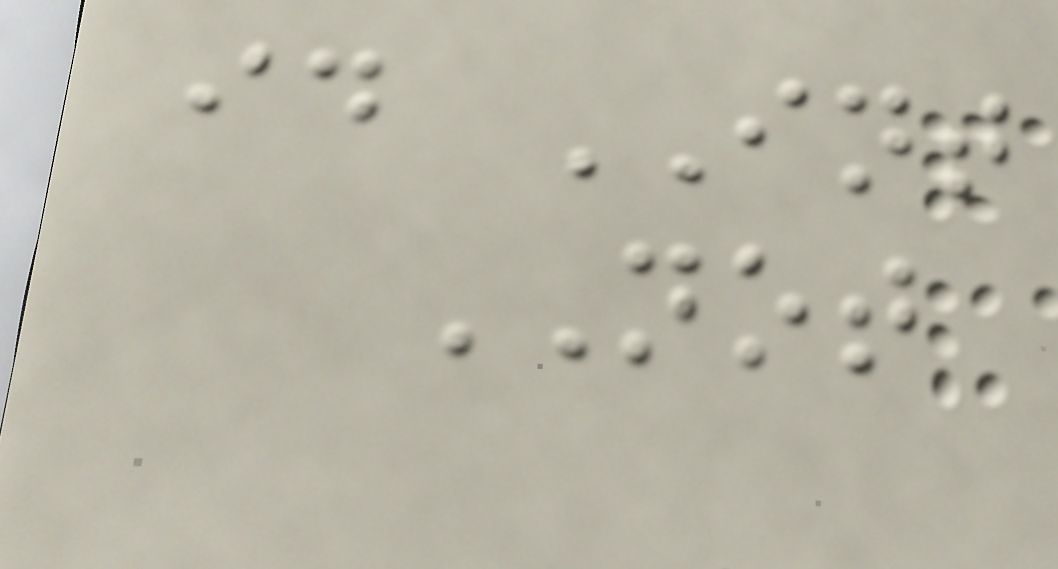id INT
NOT
